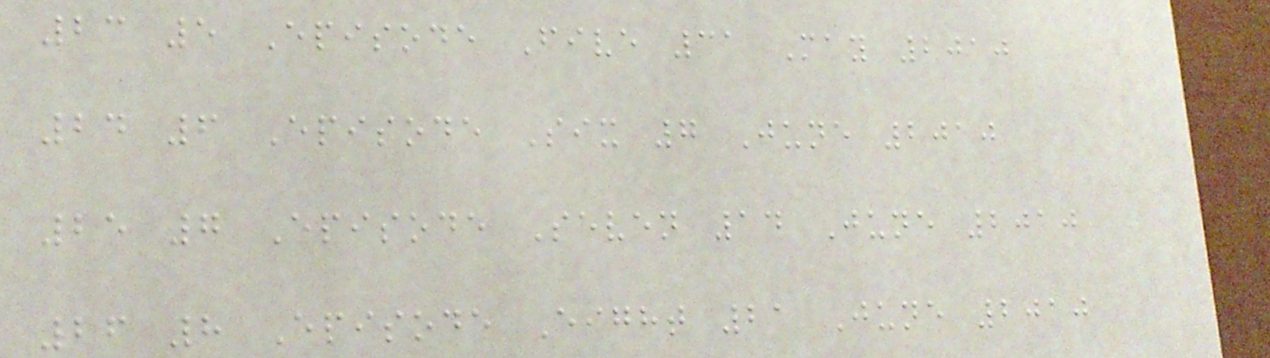23 5 Episode Five 31 May 2010
24 6 Episode Six 7 June 2010
25 7 Episode Seven 14 June 2010
26 8 Episode Eight 21 June 2010
